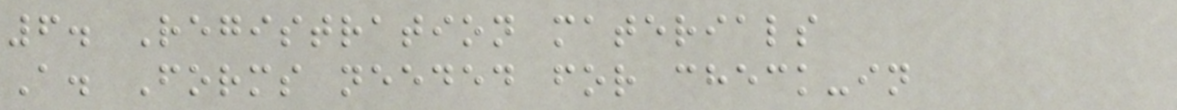6. Registration materials
A. Forms needed for check-in
